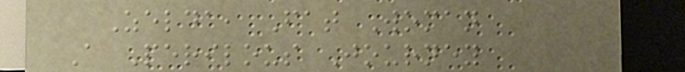Zelda, Fat Woman
A Perilous Journey
